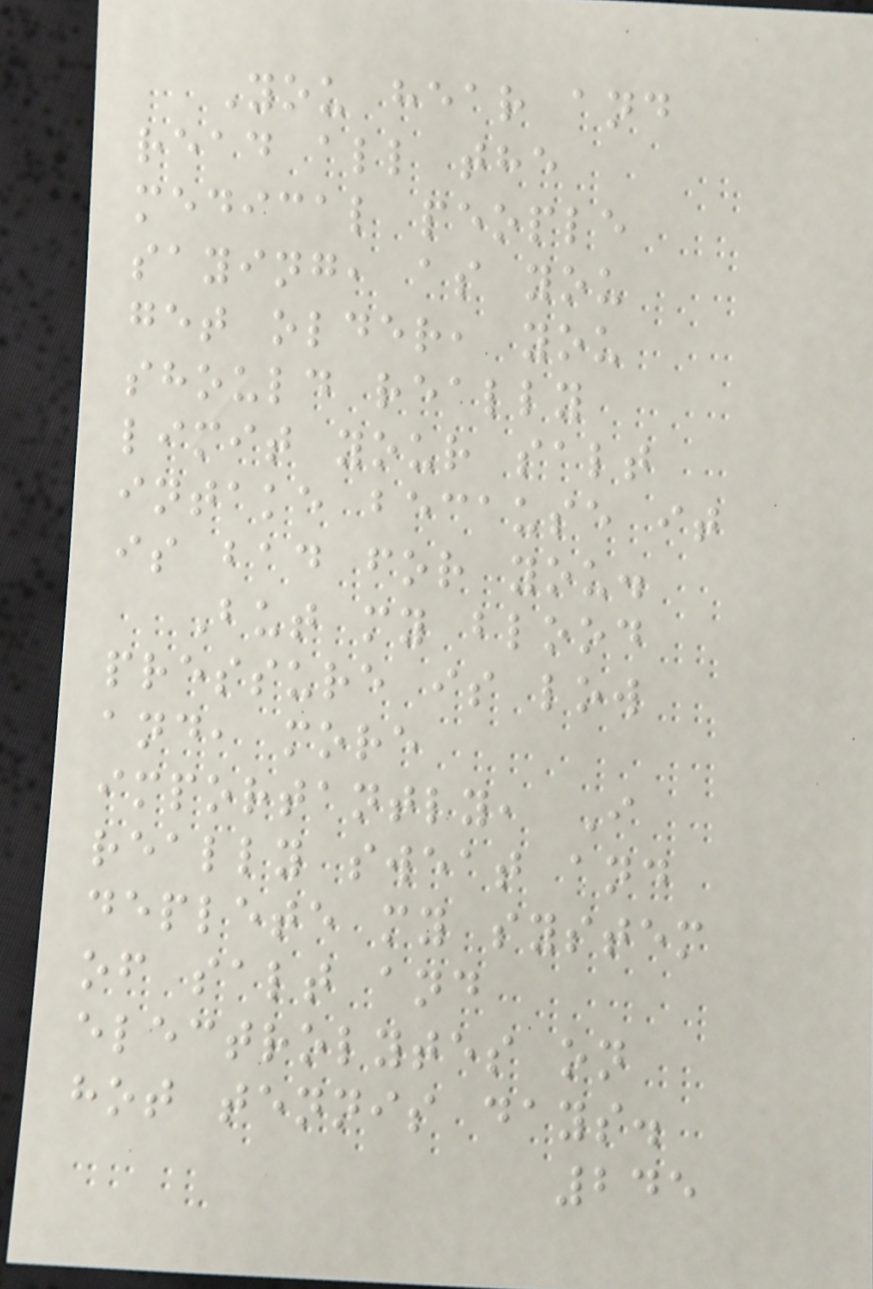You hear and
read all the
medical people
saying, as you
get older, you
should really
limit your salt
intake because it
is bad for you.
But my blood
pressure is low
and, more
importantly, I
really sweat and
deplete my system
of salt and
electrolytes on
hot tennis days.
245
